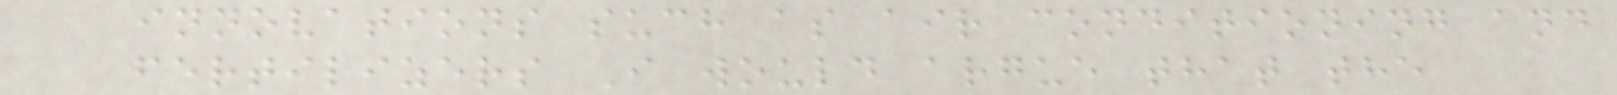innovations such as air conditioning and
fertilizers I would argue that the
